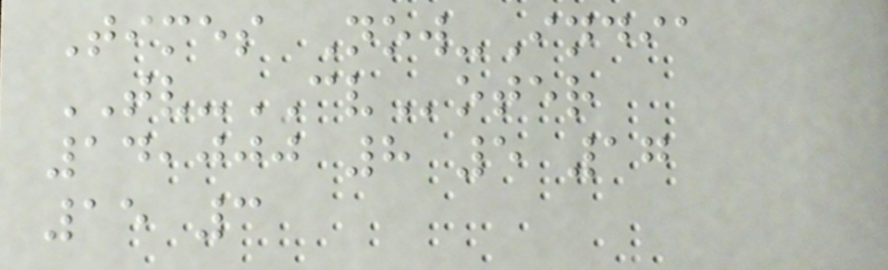Times Now-India
TV-CVoter
14,000 8 5 17
15 3
